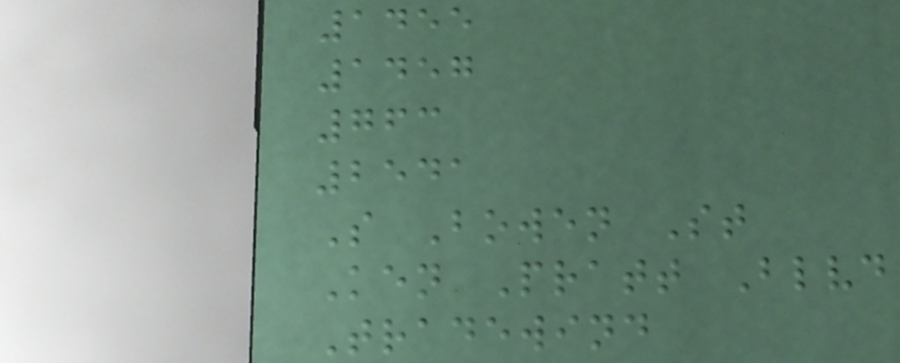1455
1457
763
2541
S Bowen St
Ken Pratt Blvd
Tradewind
